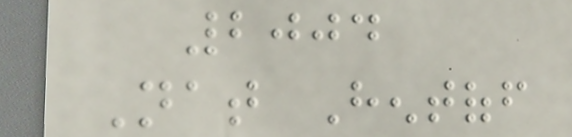2004
Nat Hentoff
